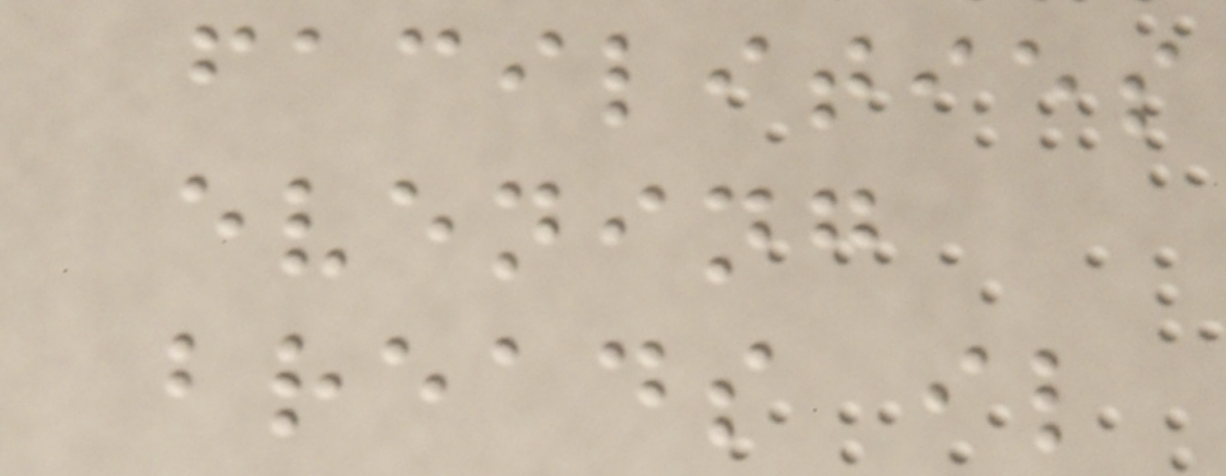facilities
evening
breads il
